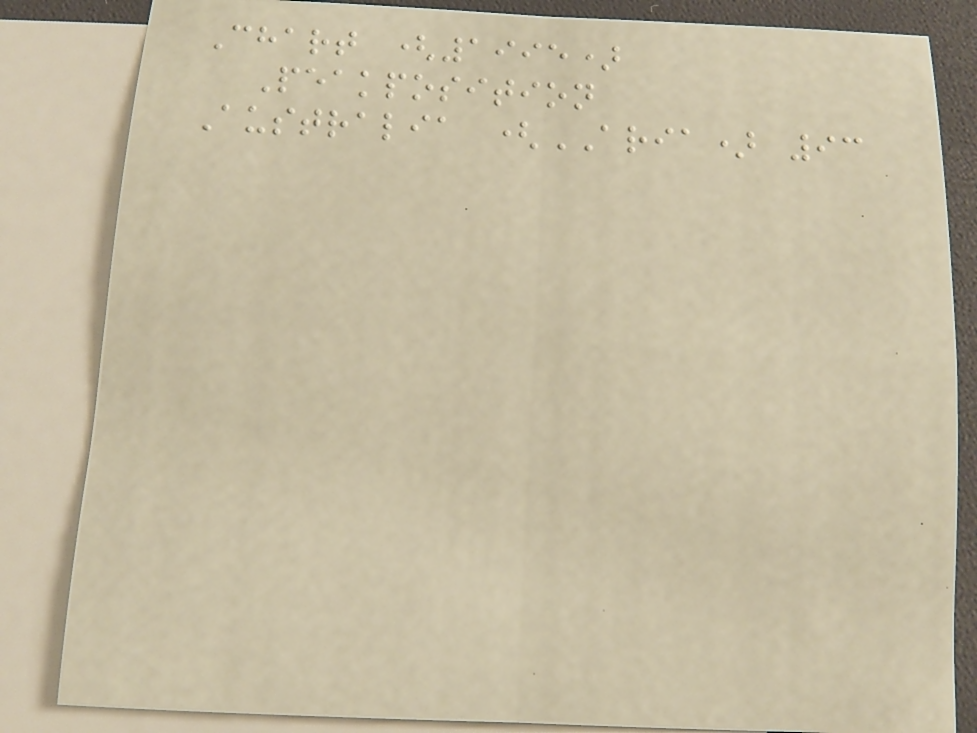Chart (1995)
Peakposition
Australia (ARIA) 93
